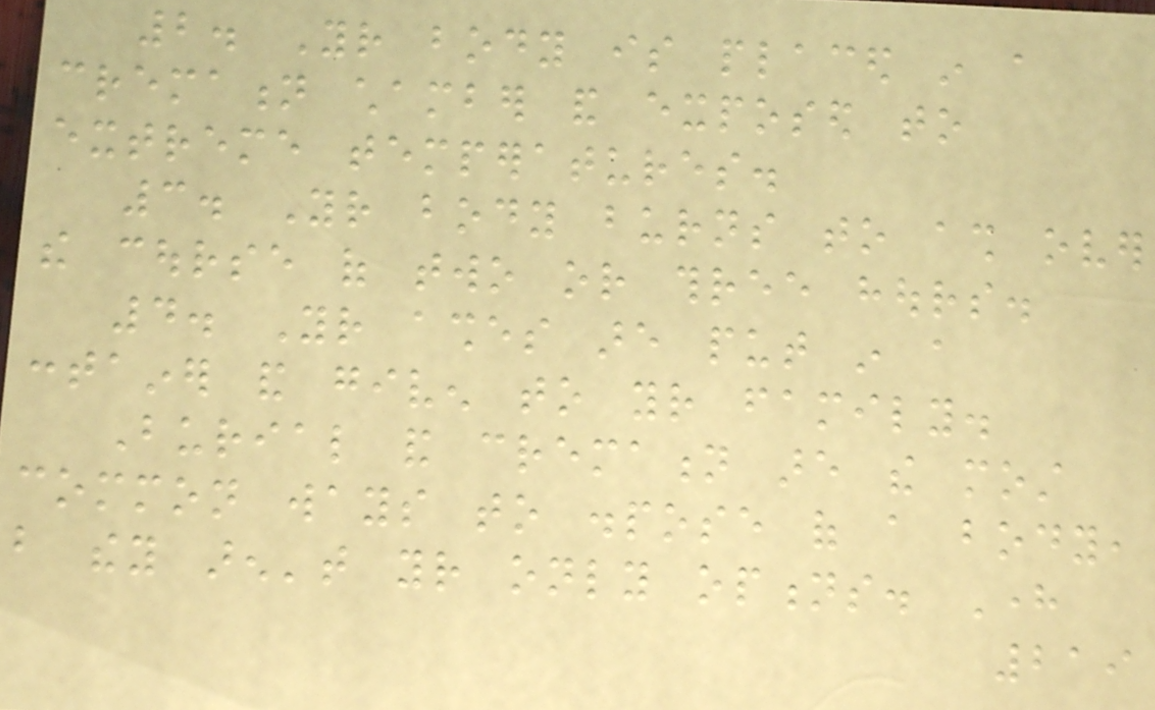2. Your body is placed in a
cremation chamber and exposed to
extreme temperatures.
3. Your body burns to ash over
the course of two or three hours.
4. Your ashes are put in a
container and given to your family.
Burial and cremation are the most
common ways to dispose of a body,
but they aren't your only options. Here
219
